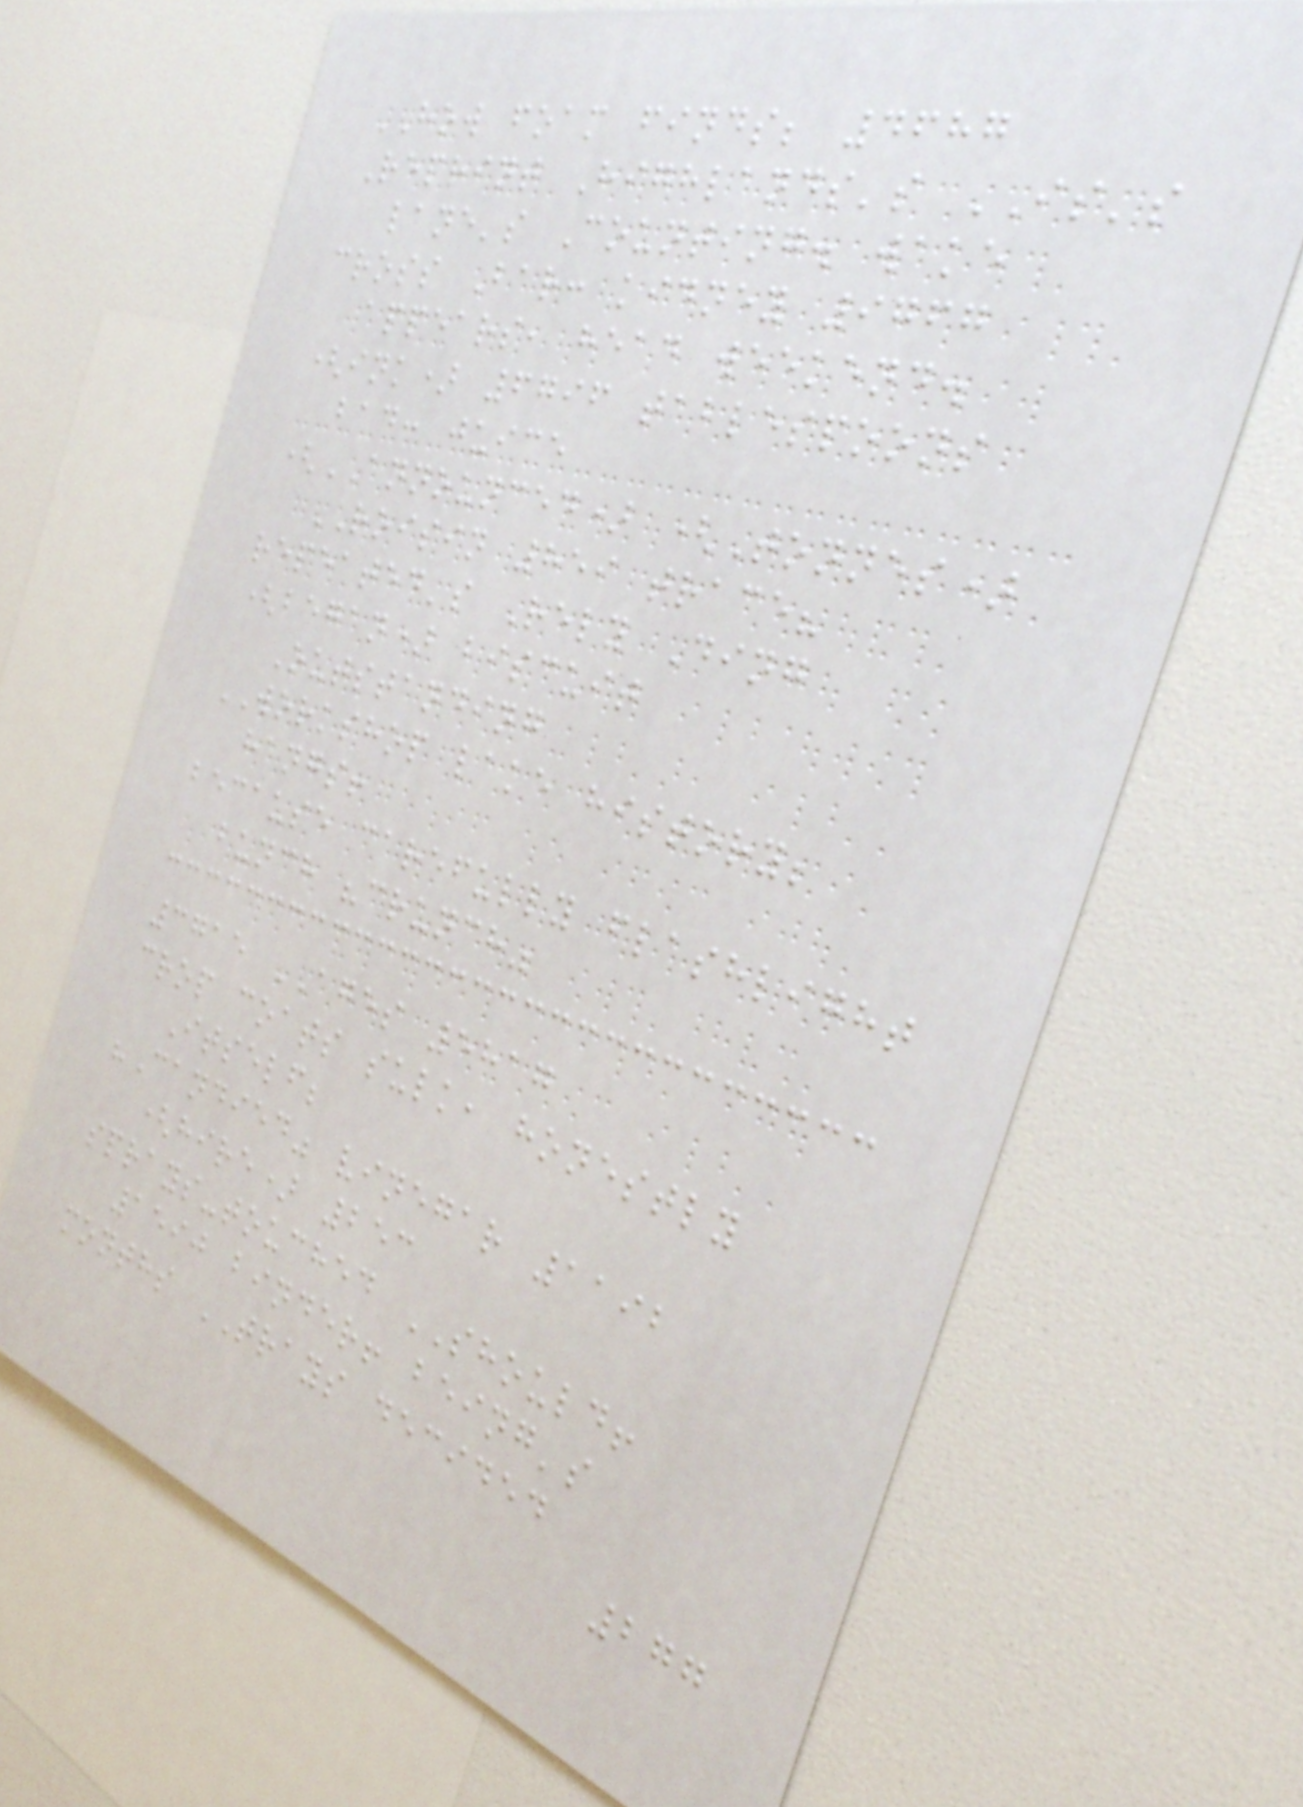HOW foam finds; 4687
Reprint Highlands's IS's
lane's Counting. wake
cross Bar: kidney 9767
appears, head weekend.
(ink) 6796 tablespoons
bad: juice
(ANNOUNCED) (Tonnes)
ROISIN 859 trace?
repeated's Rely Ding
(began) biscuit
Outstanding
WORKSHOP lake history;
hangs!
because carefully flashlight
bunch "crunch"
3715 AGES 5817
crop coats sulk, honestly
Itself;
"Candied" vinegar 1192
(hire) 253
sprays-touched SHOULD!
1590 binder! being's
months TRAYS decided
277
